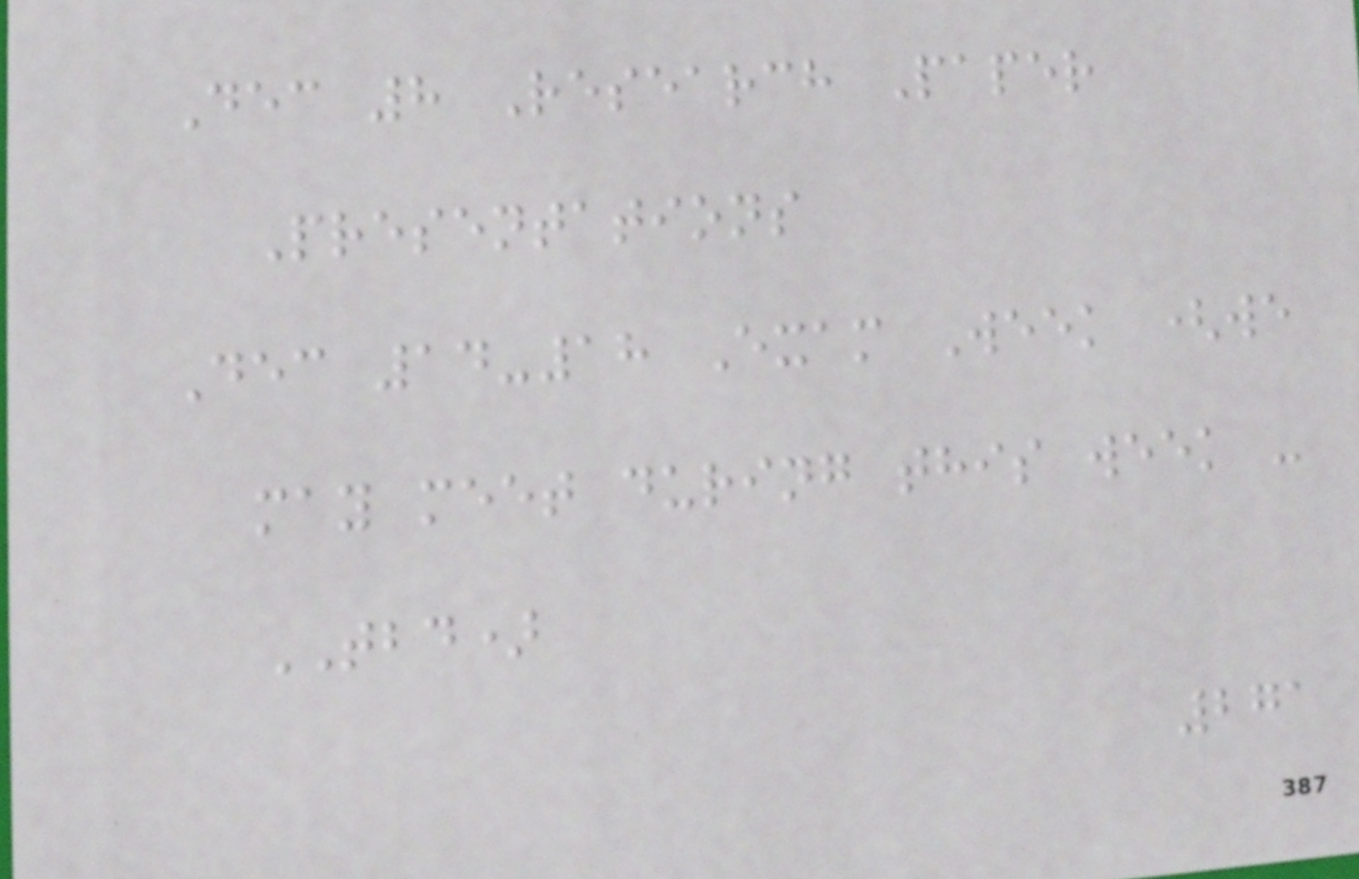Dec 8 Research Paper
Presentations
Dec 14-18 Exam Week (we
may meet during this week -
TBD)
271
